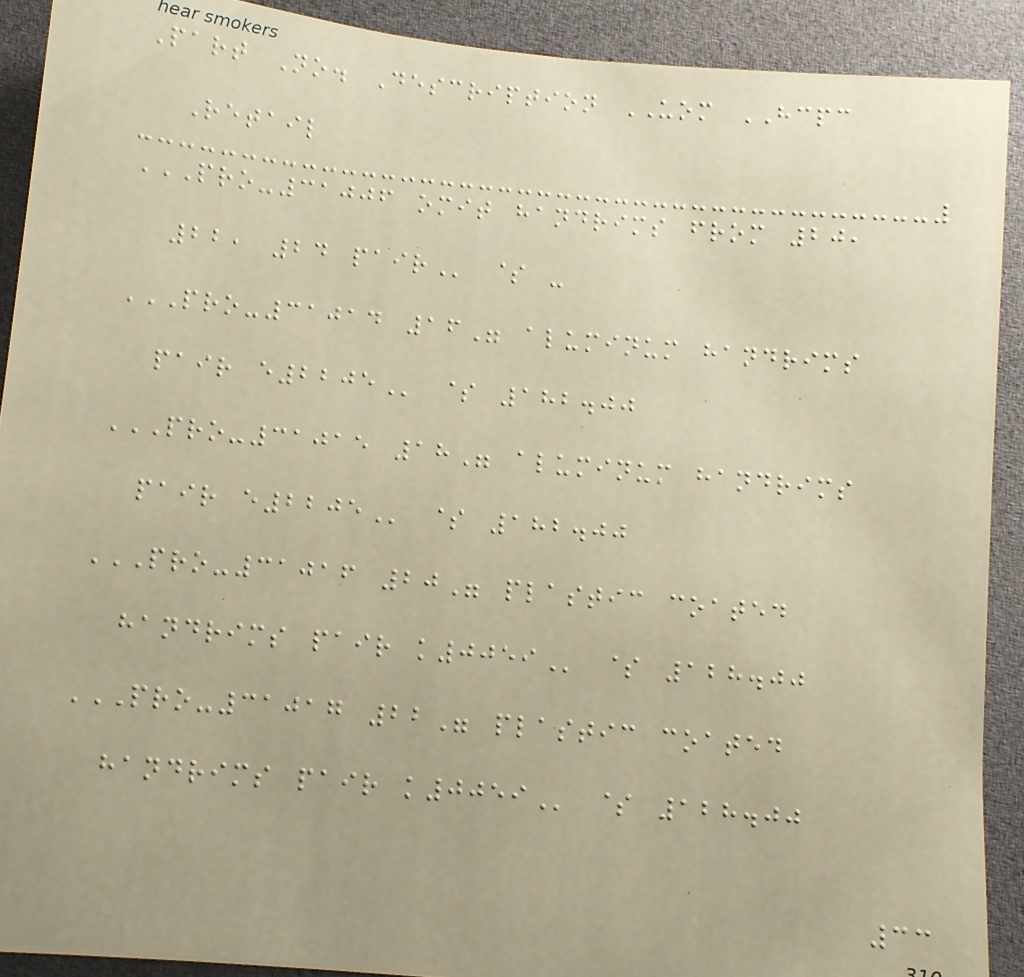Part No. Description UOM HCPC
Retail
PRO-31006 OMIT HANDRIMS FROM 20,
22, 24 PAIR $ -
PRO-31014 16" ALUMINUM HANDRIMS
PAIR E2205 $ 182.00
PRO-31015 18" ALUMINUM HANDRIMS
PAIR E2205 $ 182.00
PRO-31016 20" PLASTIC COATED
HANDRIMS PAIR K0059 $ 128.00
PRO-31017 22" PLASTIC COATED
HANDRIMS PAIR K0059 $ 128.00
33
